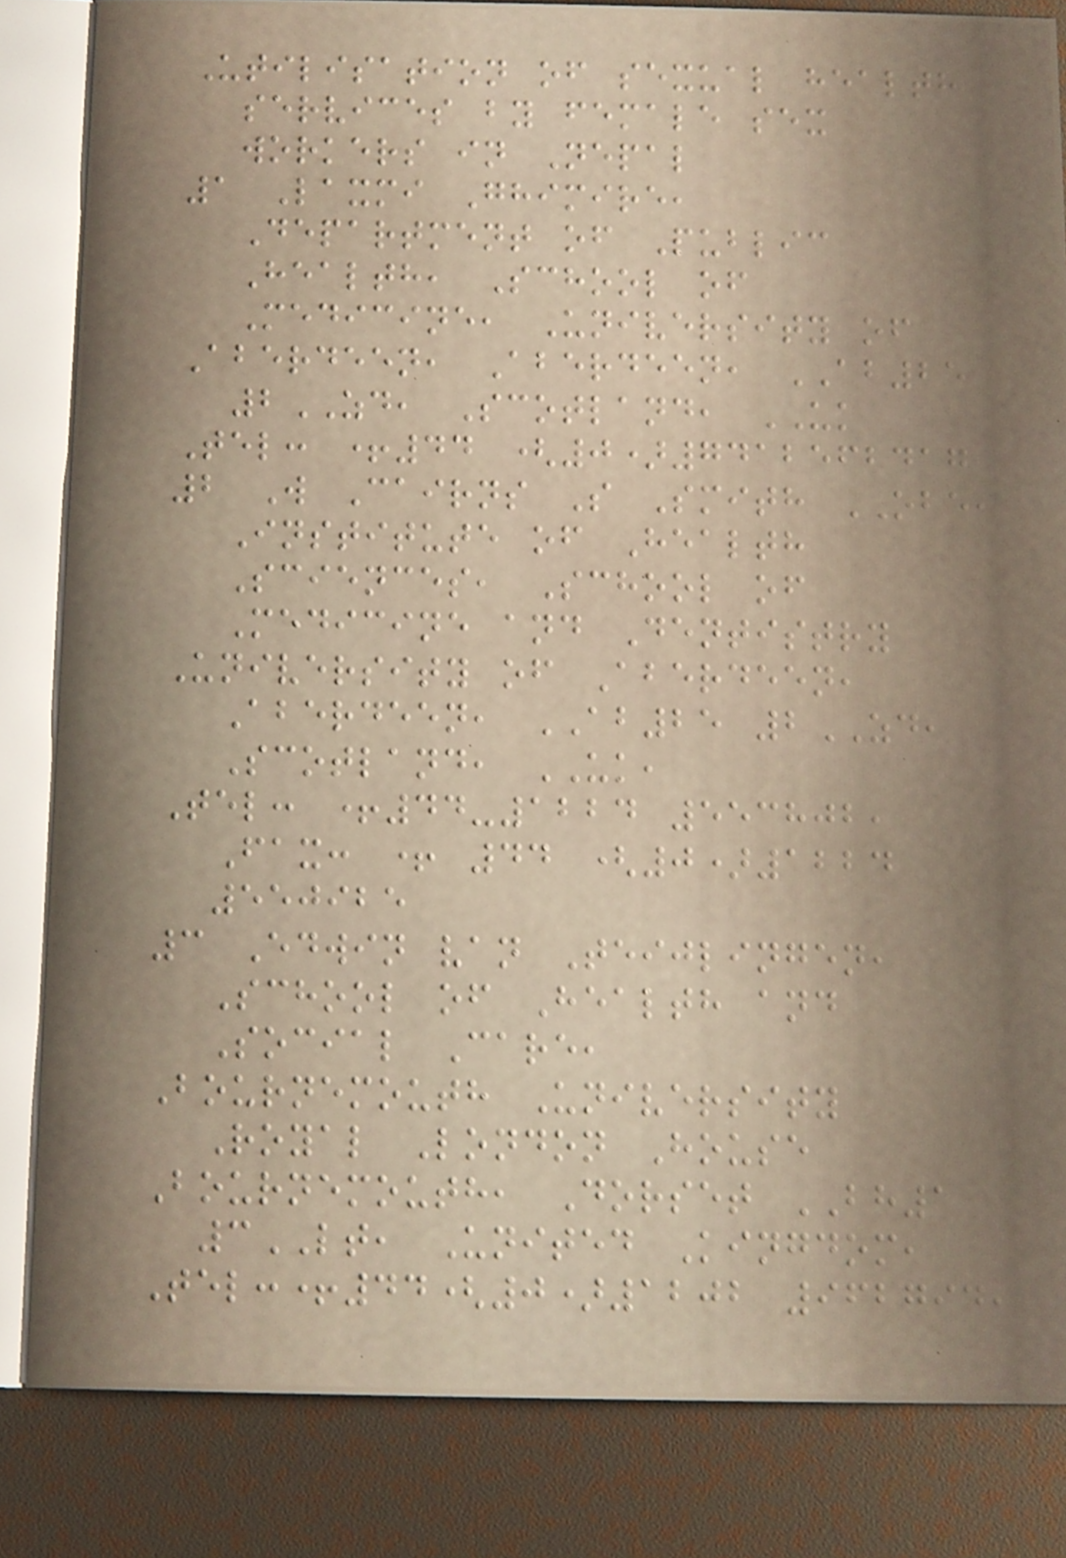Utilisation of sexual health
services by female sex
workers in Nepal
1 Laxmi Ghimire,
Department of Public
Health, School of
Medicine, University of
Aberdeen, Aberdeen, AB25
2ZD, Scotland, UK
Tel: +44 (0)7412562417
2 W Cairns S Smith OBE,
Institute of Health
Sciences, School of
Medicine and Dentistry
University of Aberdeen,
Aberdeen, AB25 2ZD,
Scotland, UK,
Tel: +44-1224 553802,
Fax: + 44 (0)1224
550925
3 Edwin van Teijlingen,
School of Health and
Social Care,
Bournemouth University
Royal London House
Bournemouth, Dorset BH1
3LT, United Kingdom,
Tel:+44(0)1202 962794,
